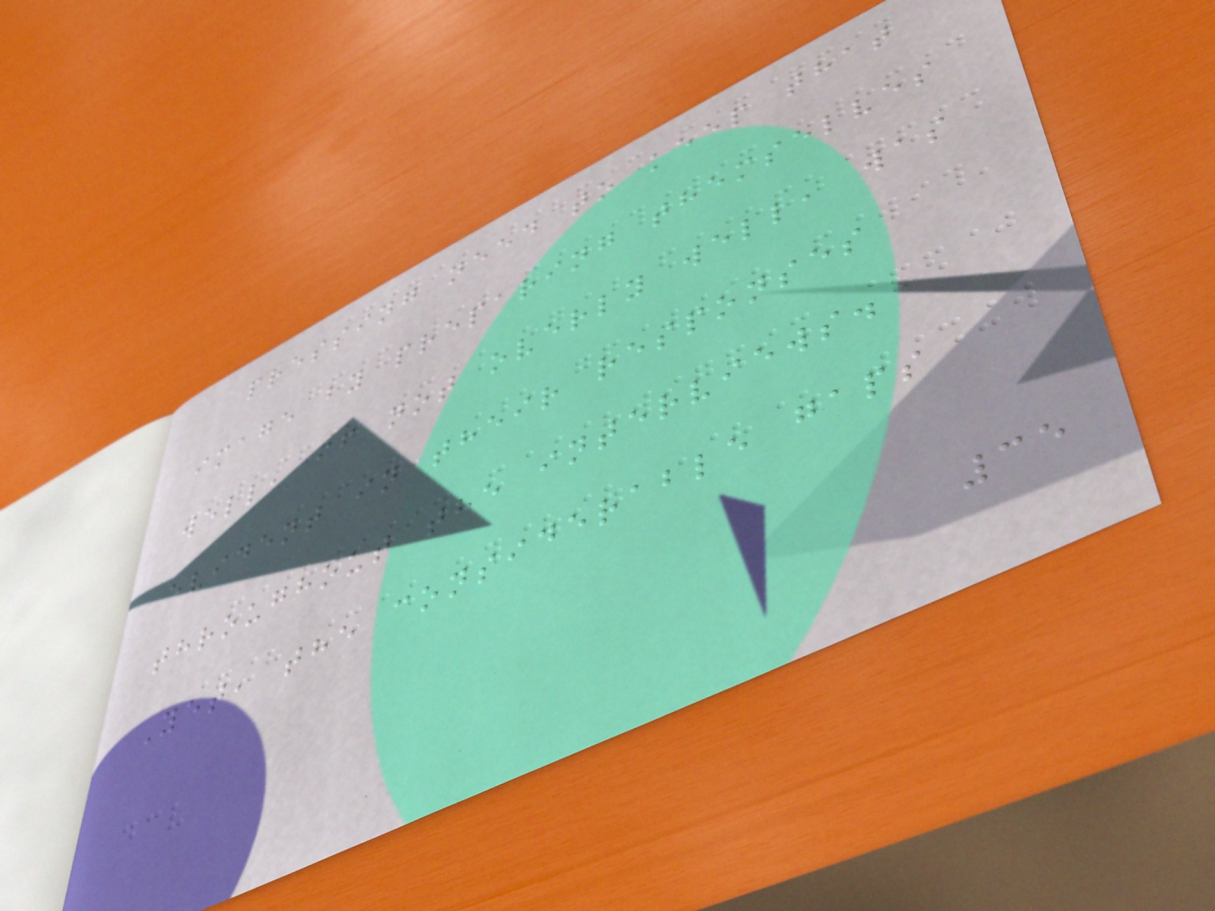pressing need to keep that
image by preparing themselves
well, if not overly well, was
evident in their responses
throughout the interviews.
Yet, the considerable gaps
35
